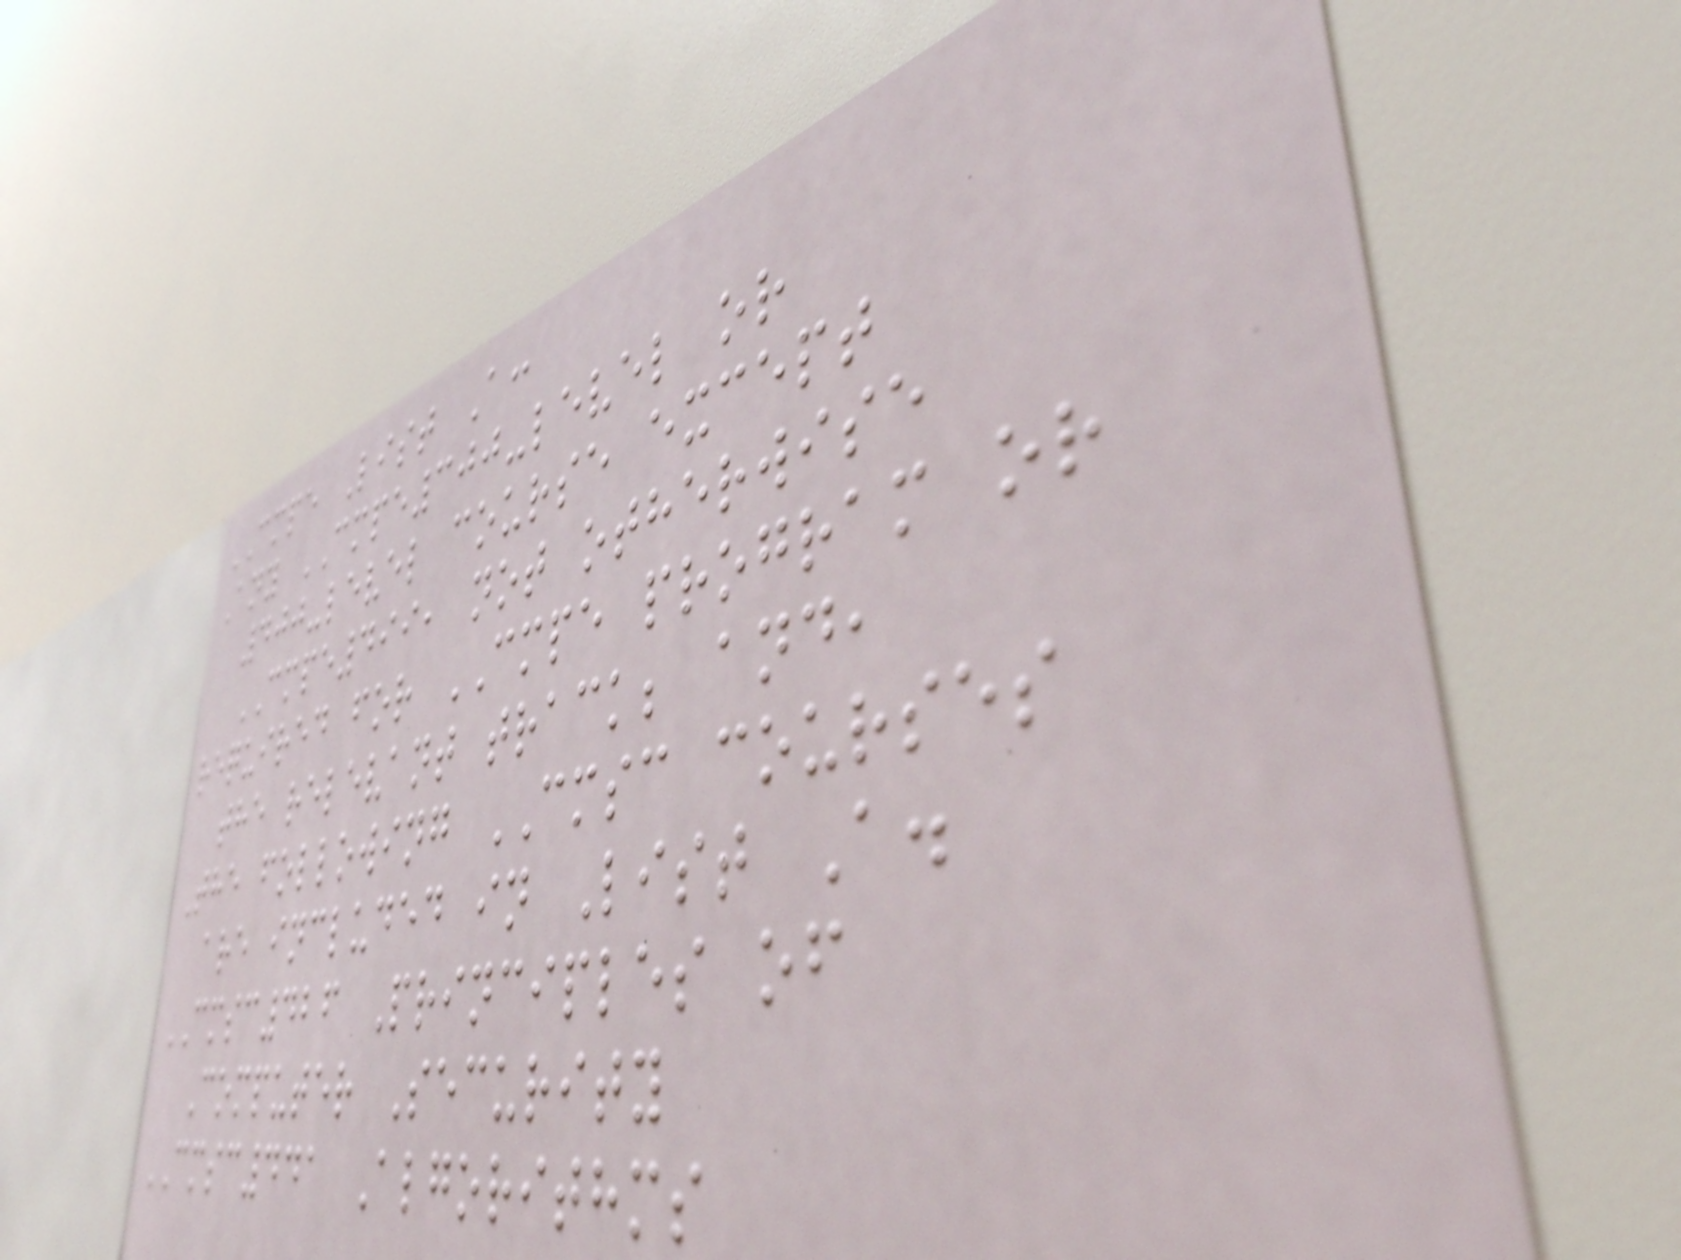CMPE List A:
Any CMPE300-level or
400-level course except
CMPE499, not otherwise
required for CMPE program or
the relevant track; and,
The following CMSC courses
are included in List A.
CMSC426 Principles of
Computer Security
CMSC441 Algorithms
